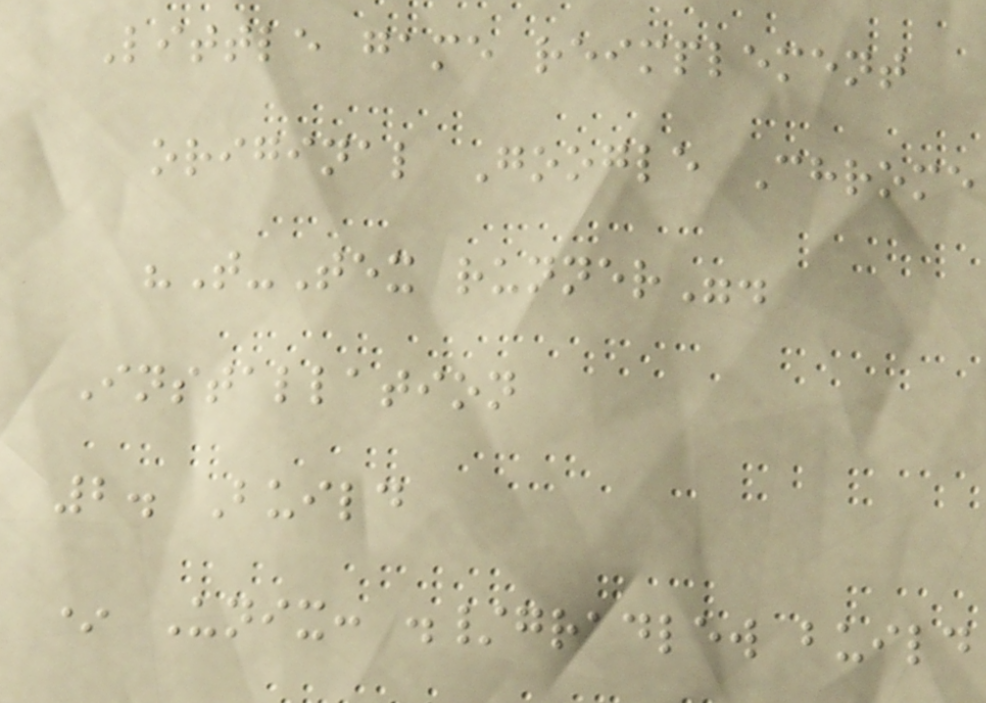Little game reimplement
original Google Chrome
"T-Tex runner".
Installation
2. Build
* Unix: ./gradlew build
